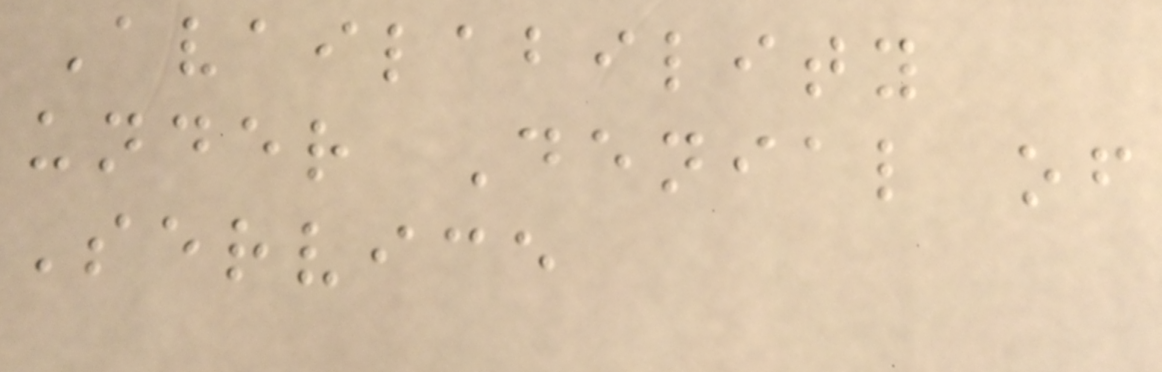Availability
under Denial of
Service
